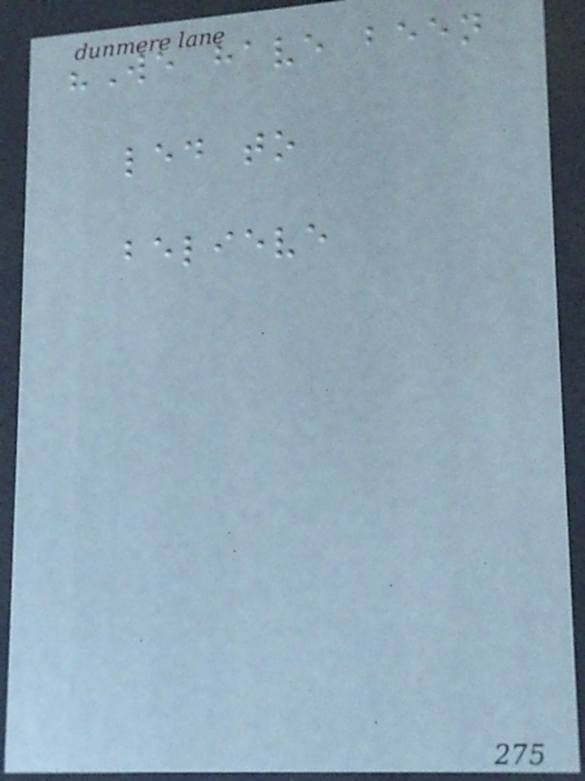"We have been
led to
believe
